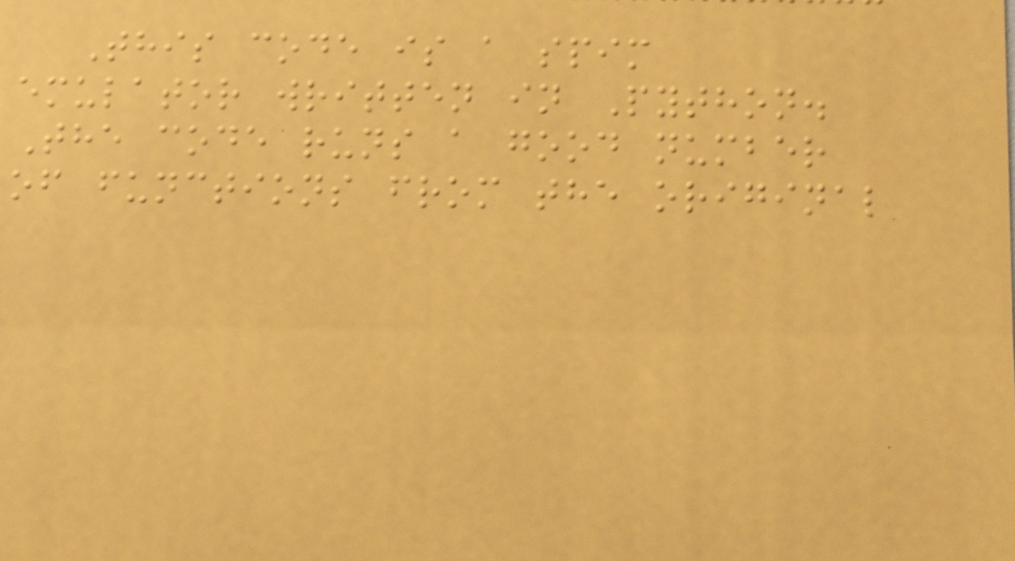This code is a spim
emulator written in Python.
The code runs a good number
of functions from the original
